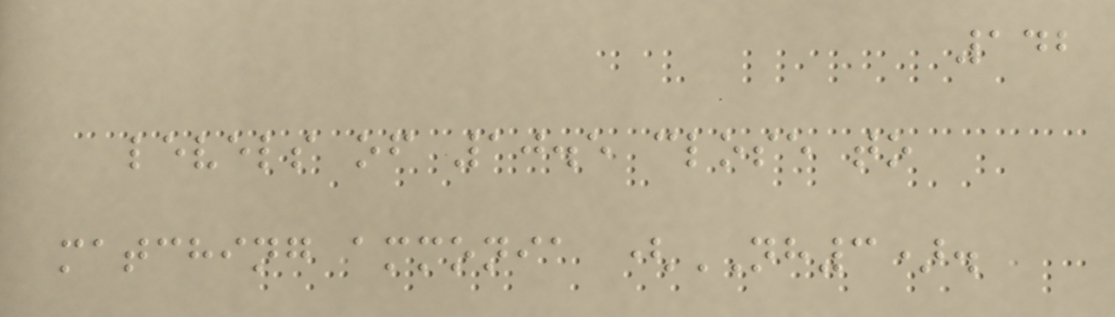142
levels of 10.5 close to
matching ammonia (NH3).
